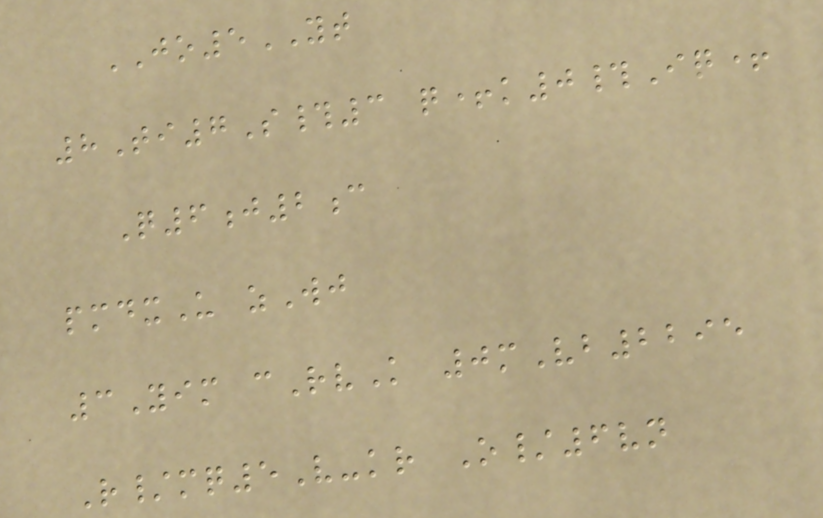JO5YT
8Ti7S#3 q+k0#Iq+
Q6j2c
pmdxU zWj
3Yim cRvK 0mVb2295
R/mq5V-kr O/6vn
